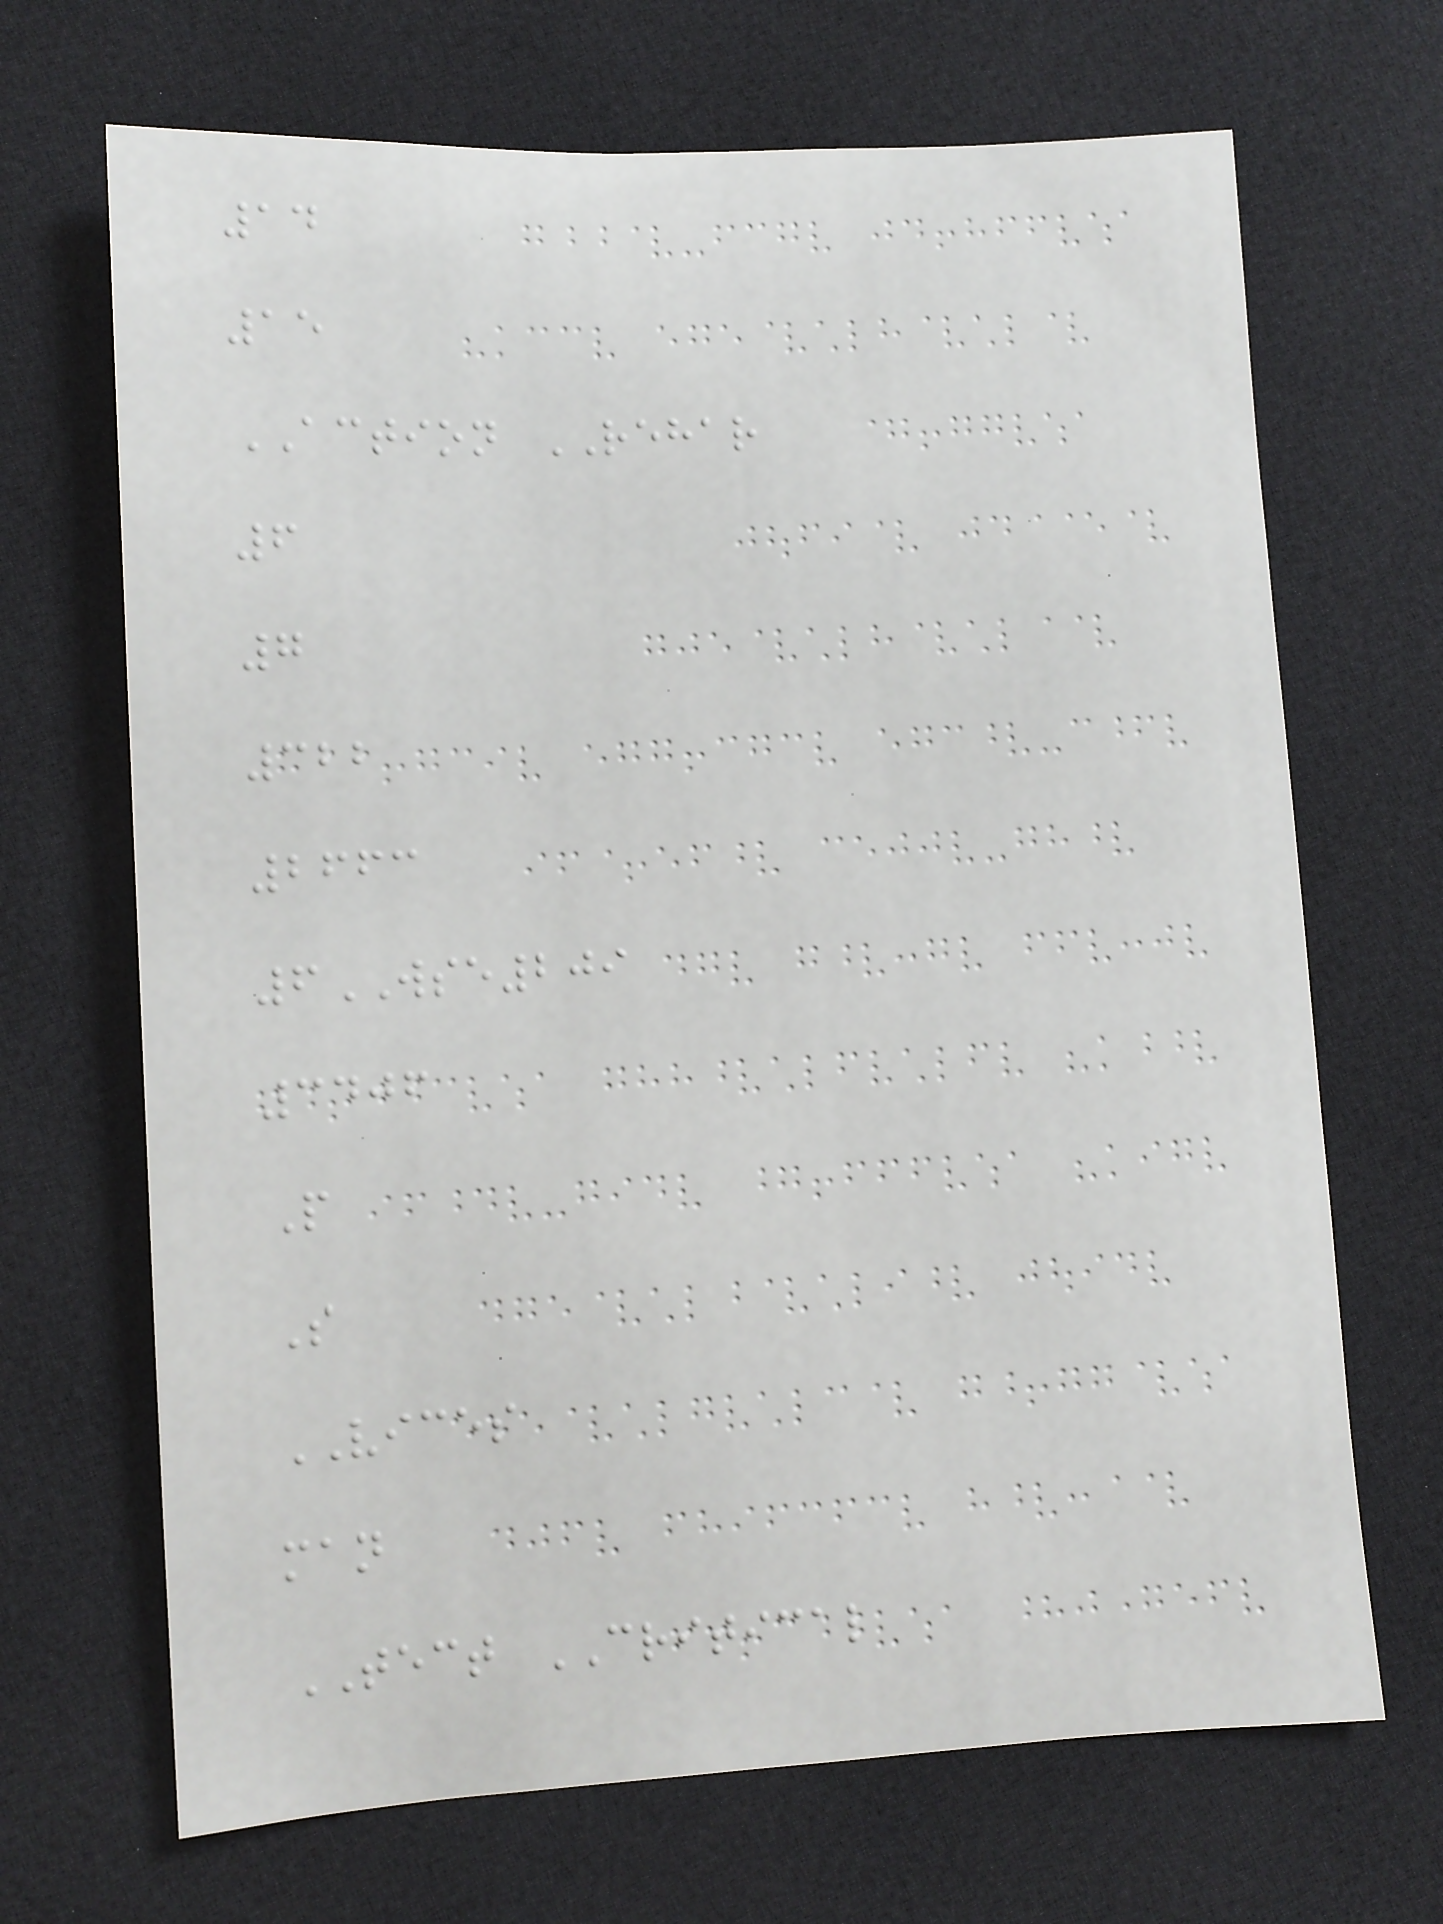14
15
ACTION REHAR
6
7
322
2663
6WSE209
3406
P
S
VICES
man
TECT CRITICAL
